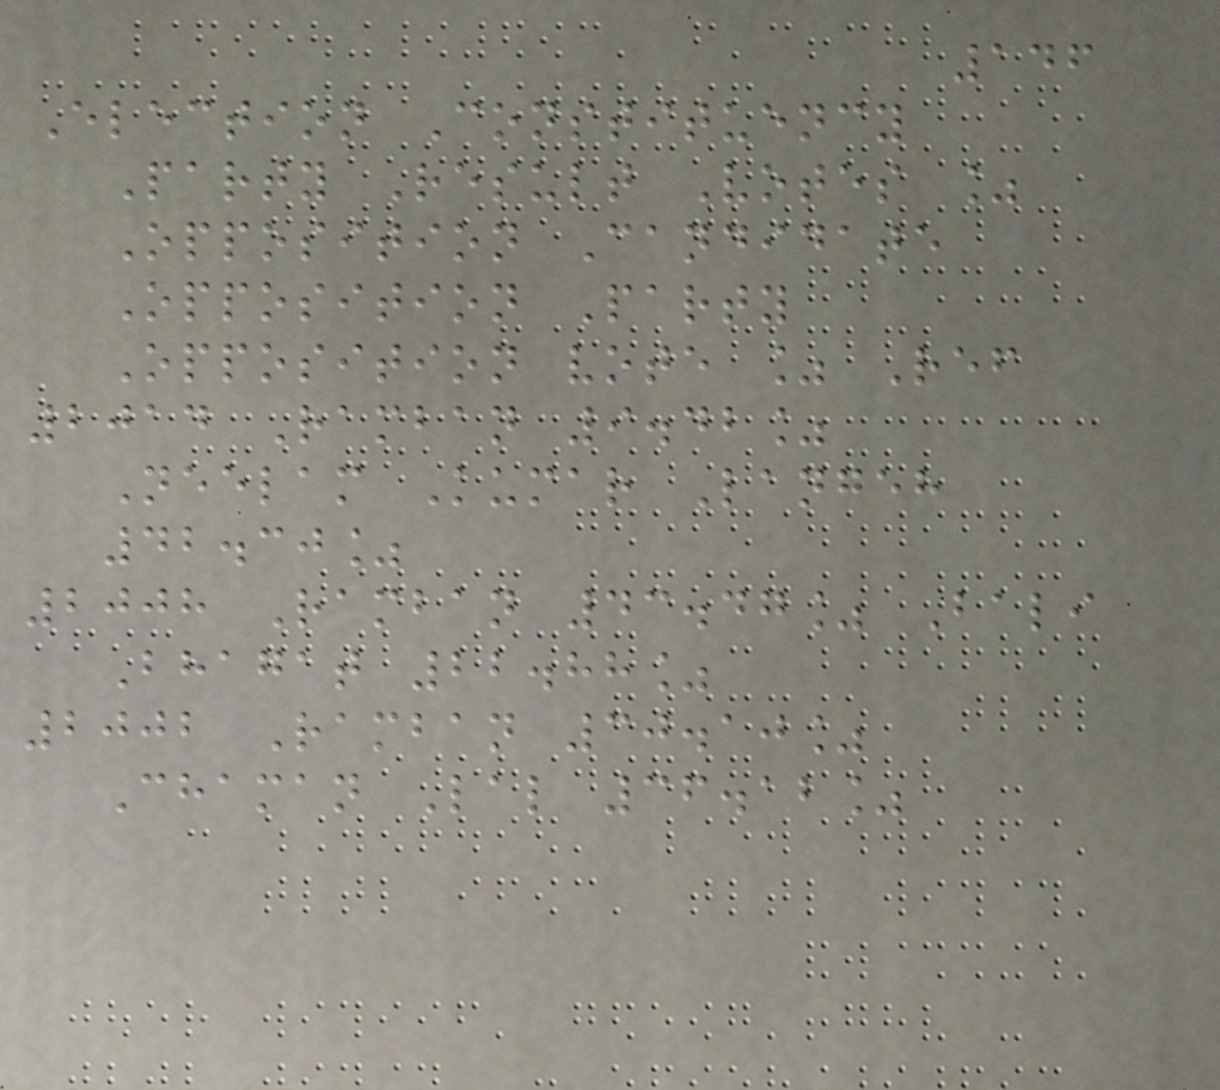146
Election Constituency
Party Result Votes %
Opposition Candidate
Opposition Party
Opposition vote % Ref
2014 Ramban 9.42%
Neelam Kumar Langeh
42.30%
2008 Ramban 43.47% Bali
Bhagat 22.88%
2002 Ramban 30.10%
Chaman Lal 36.12%
